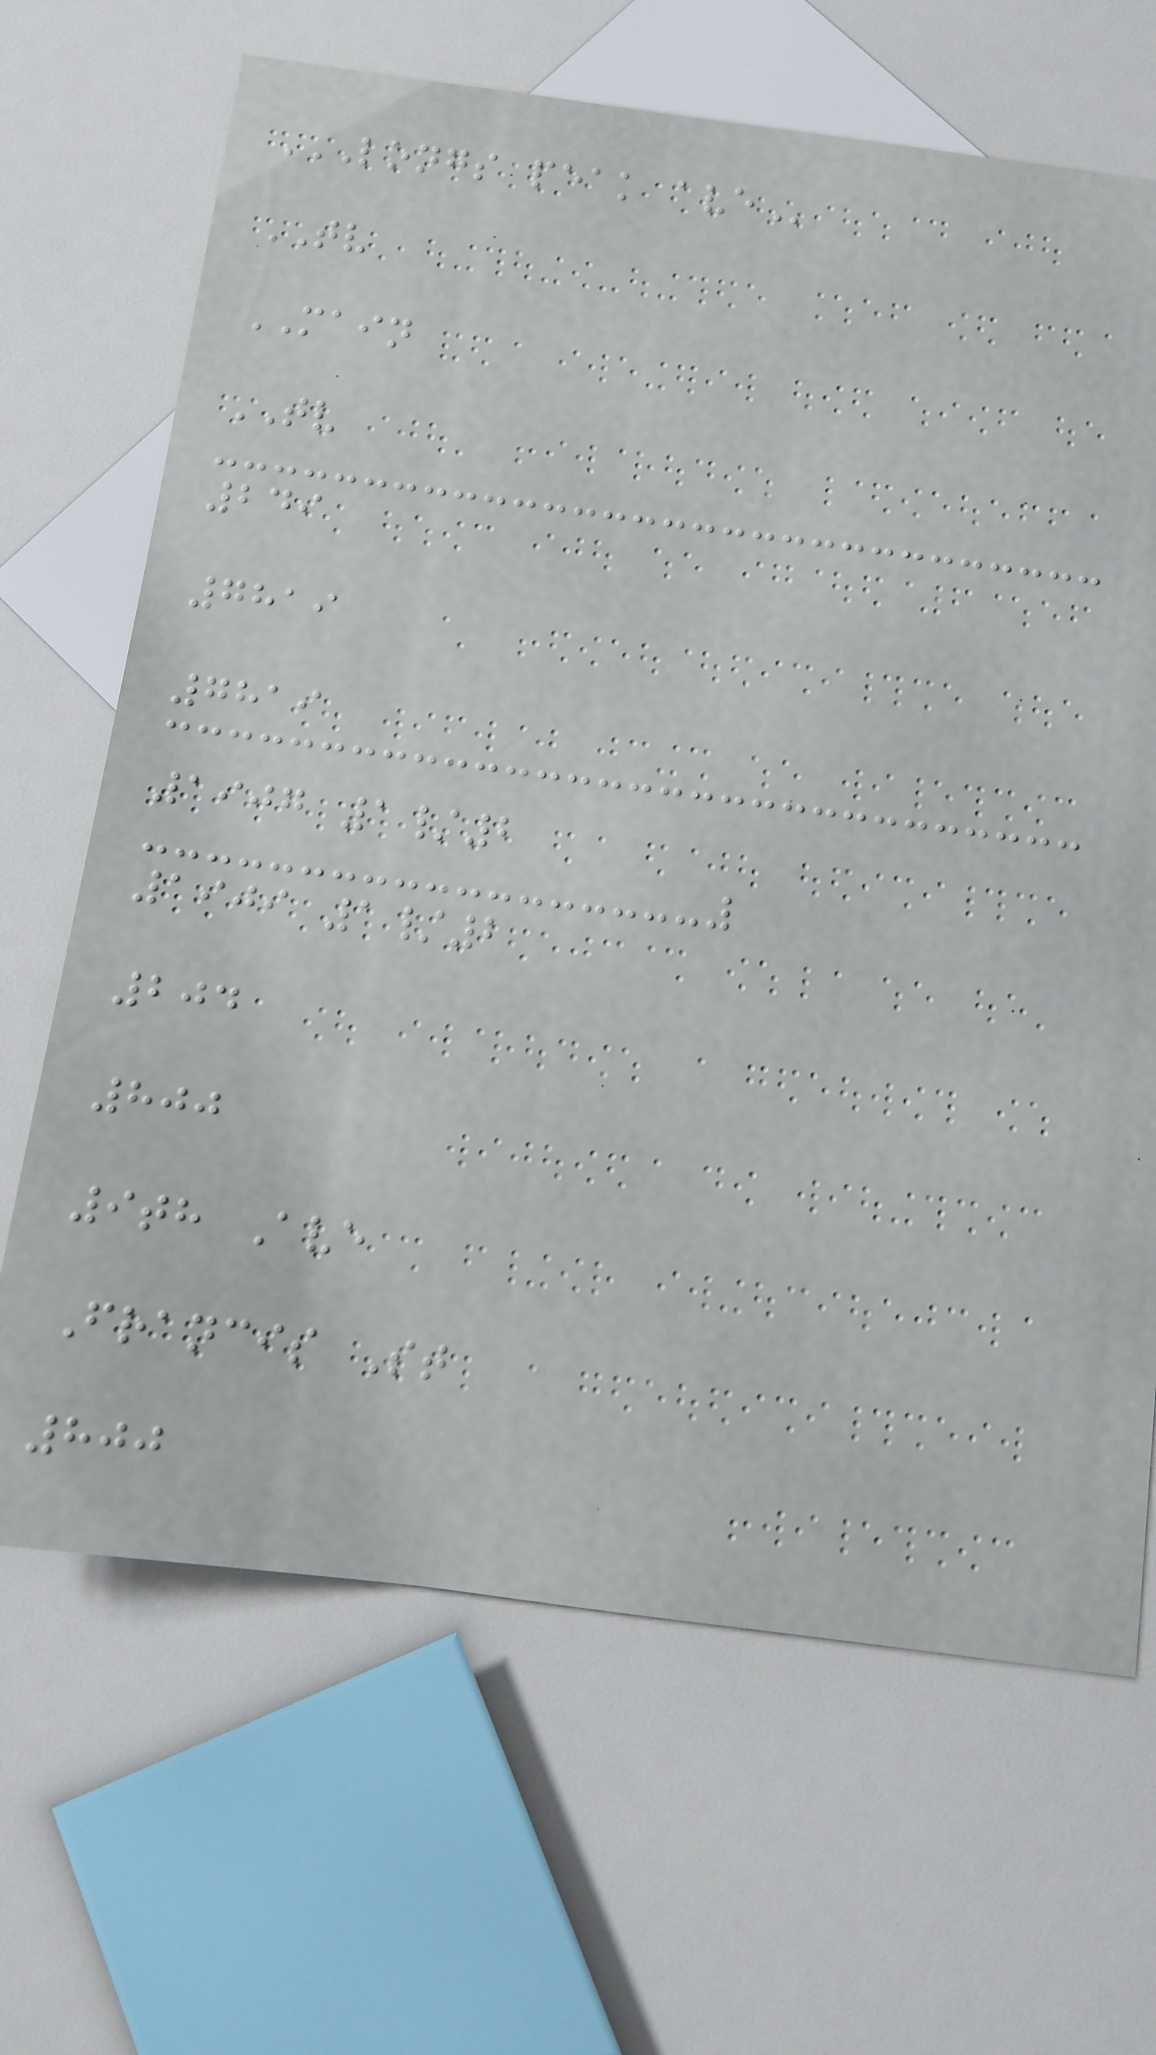LONGS PEAK AVE
TV
MAIN
TV
249
7819
7819
1907 1/2
1909 1/2
204
800
9th Ave
Francis St
800
